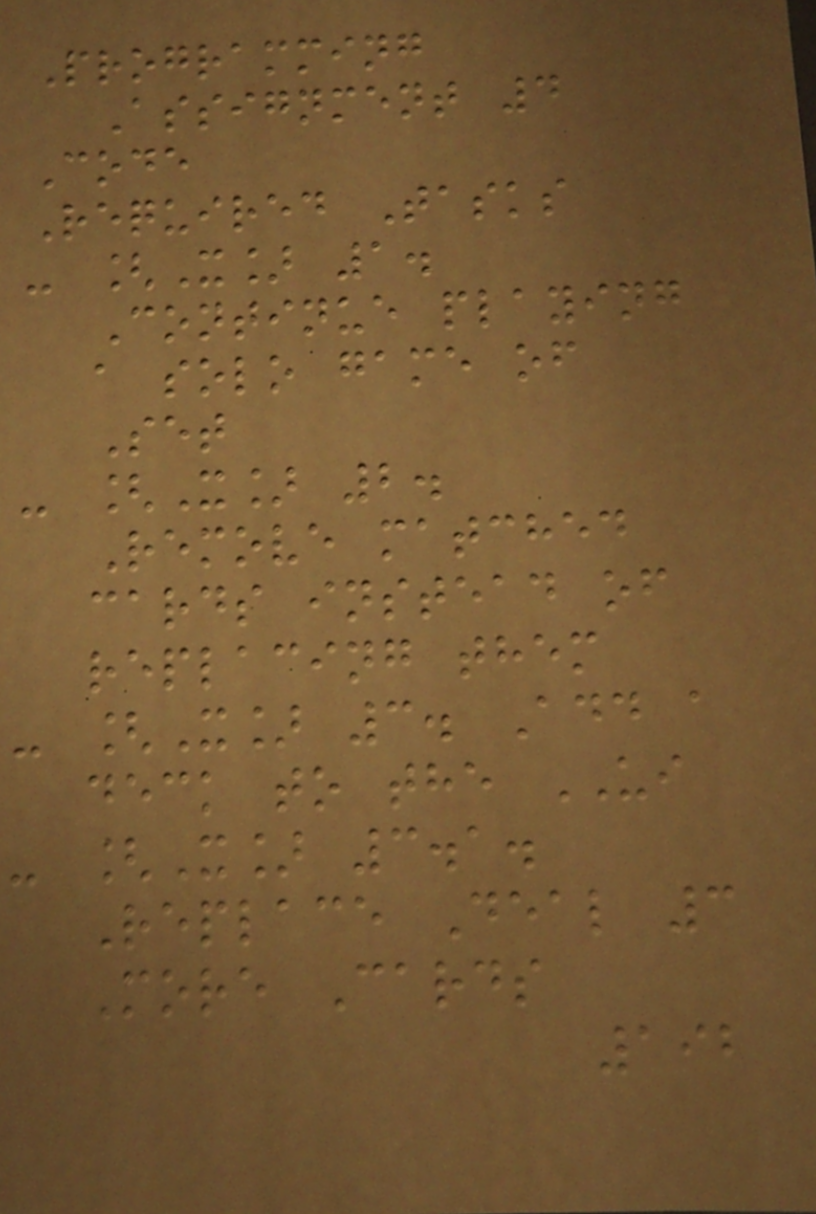Programming
Assignment 4
Code
Required Tasks
- [X] 1.
Continue playing
a solo game of
Set
- [X] 2.
Remove matched
cards instead of
replacing them
- [X] 3. Add a
deck to the UI
- [X] 3.1.
Replace Deal 3
More Cards
192
